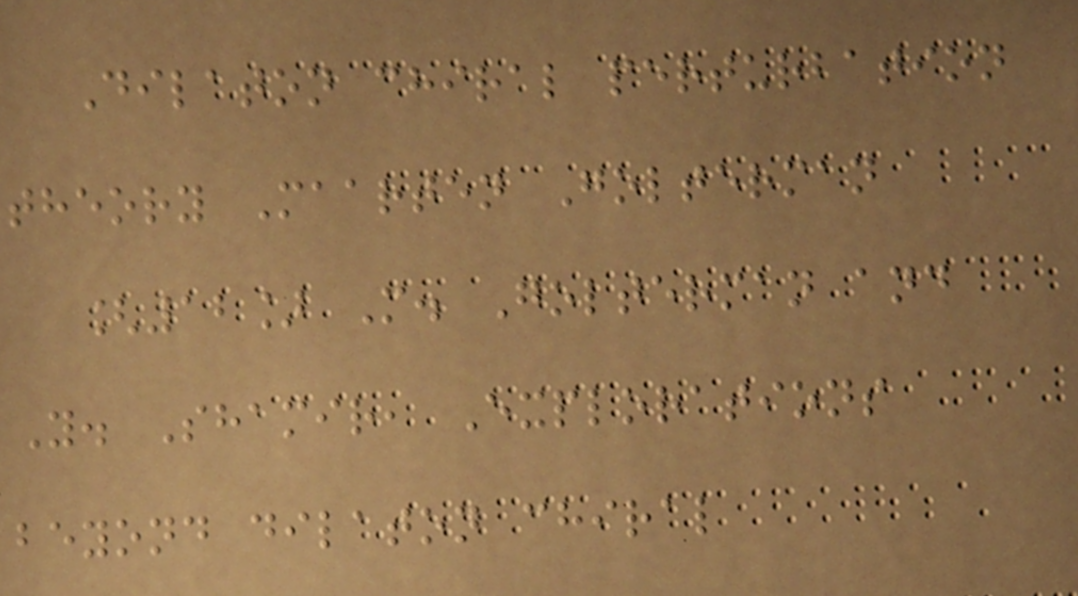Dilaton chiral perturbation
theory Maarten Golterman
[12] M. Golterman and
Y. Shamir, Explorations
beyond dilaton chiral
